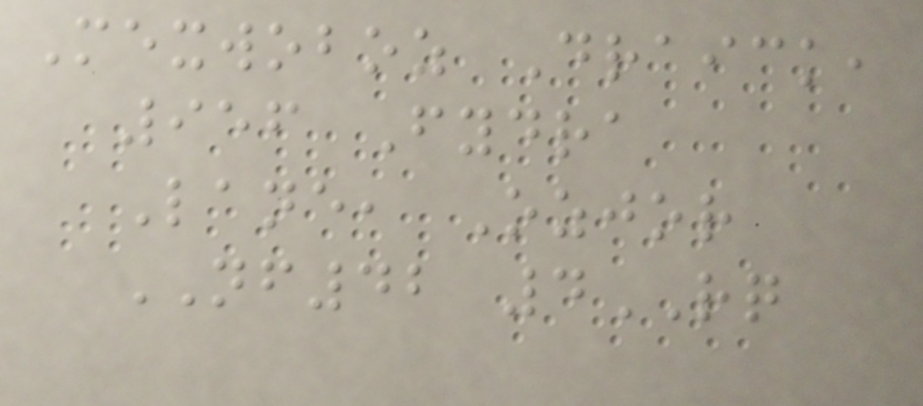Mexwoboz Draick,
956 Fydra
Lane, Ozjor
NF42 4RQ
